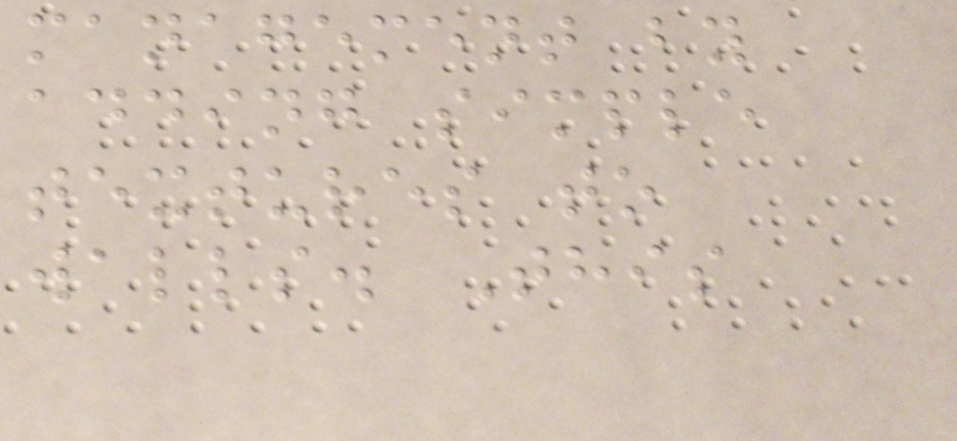management by
adding simple
textures to
walls. This
